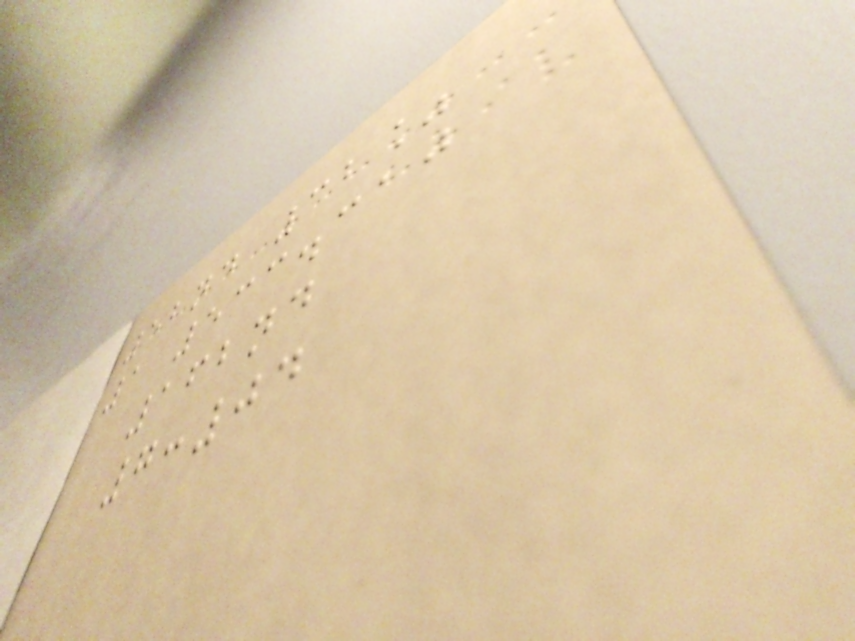52nd 32%
1 533.310
162nd
7:04
